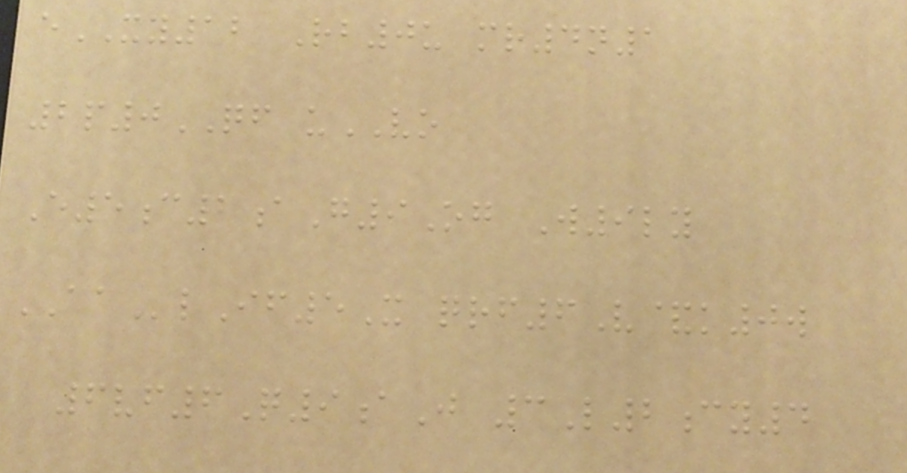eXY12 Rb0u mr4n1
2p0QF uVO
E5c2aG9Og W9ly
AAlIf5X qrf6V&k0w
6vf6Q9aJ 3L2cy4
